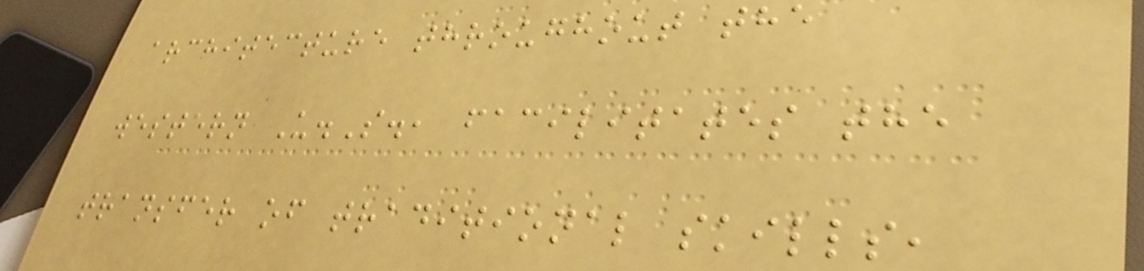architecture throughout the
western U.S., facilitates the
transfer of traditional skills,
